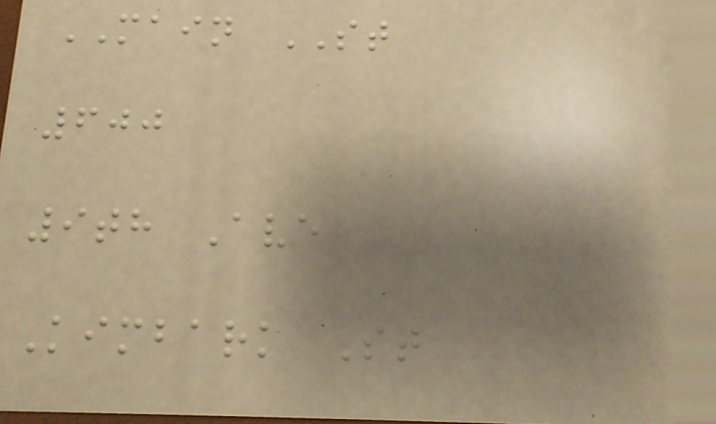MAIN ST
600
9th Ave
Kimbark St
